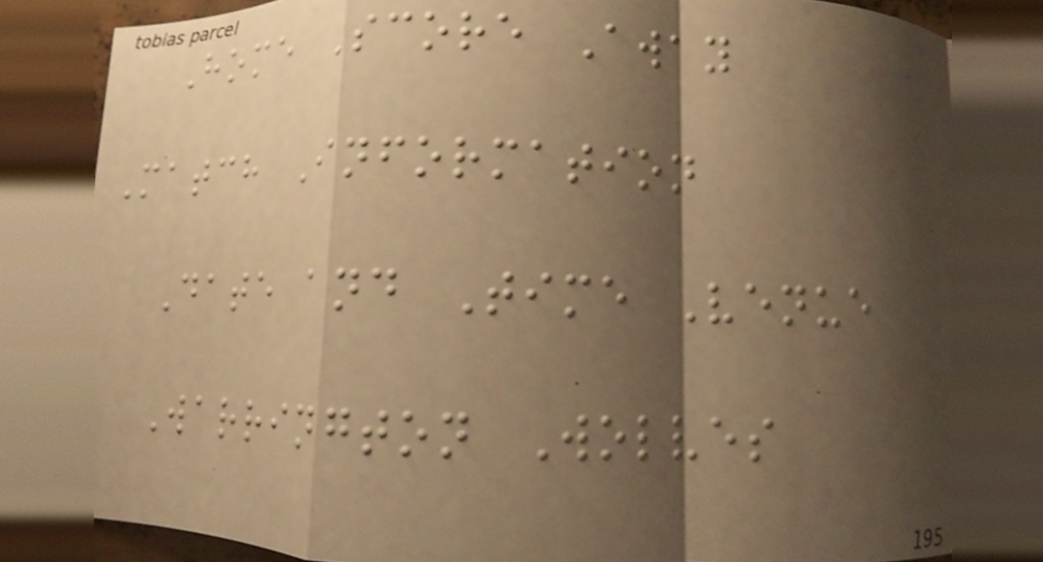Home Score Away
Match Information
Date and Time Venue
Warrington Wolves
